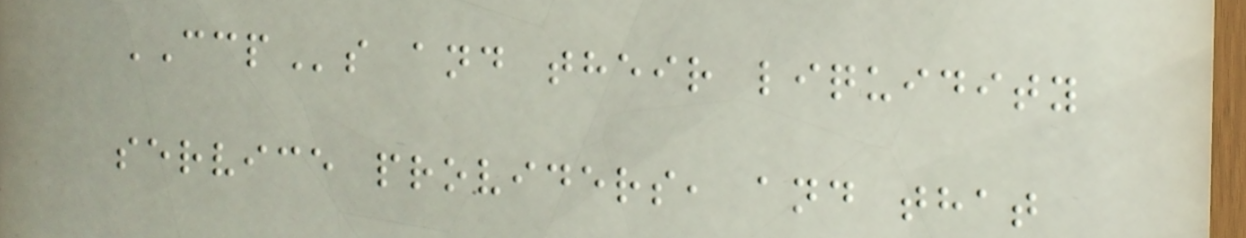CCPs and their liquidity
service providers, and that
